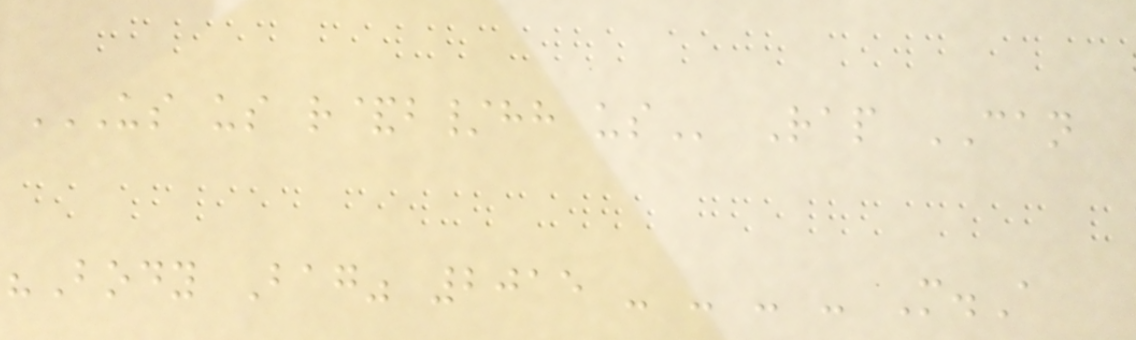US US R&B/HH US Rap CAN
"Body Bag" 2015 - - - - M.A
